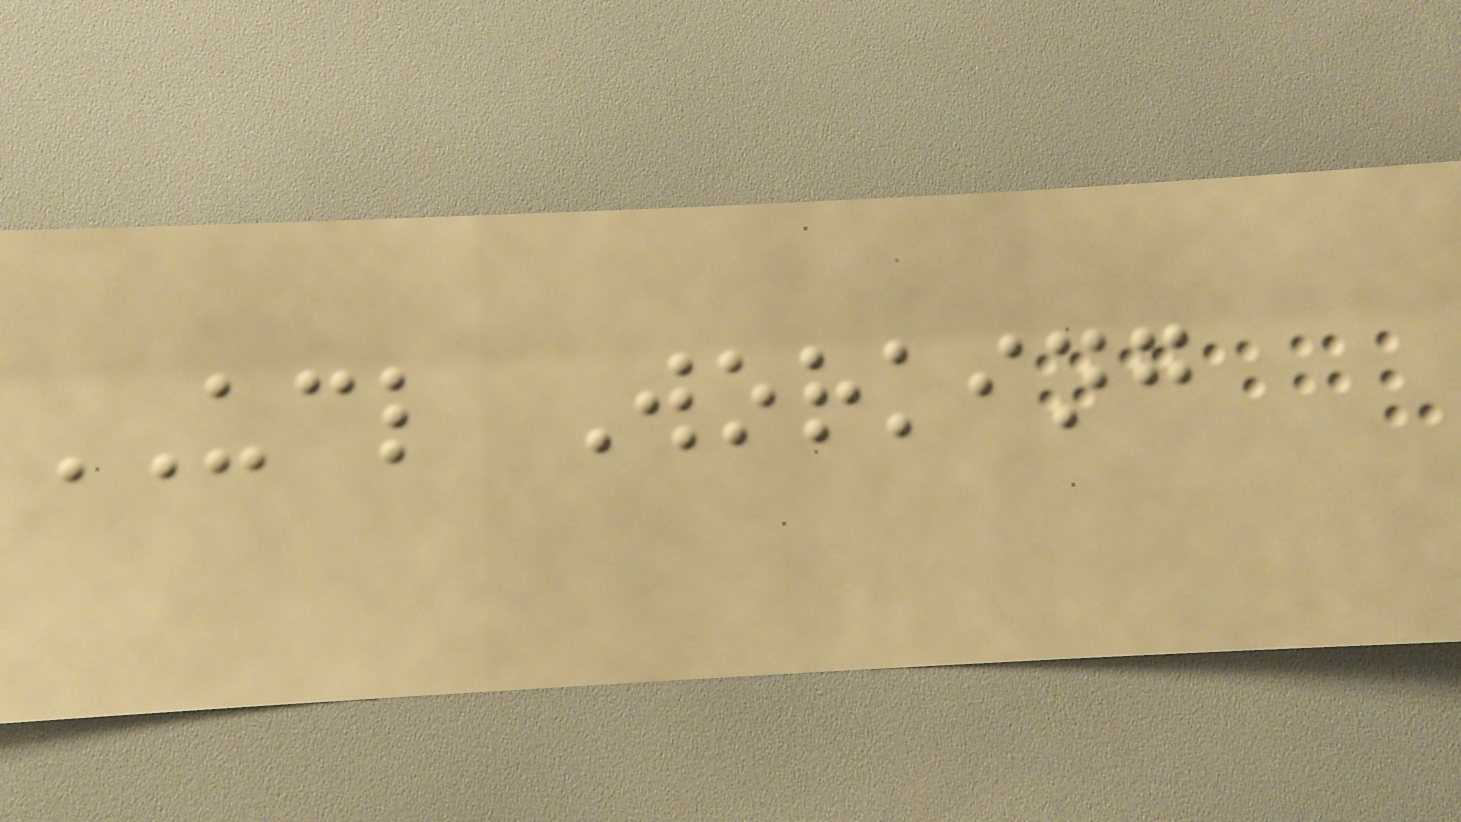UCL Working
